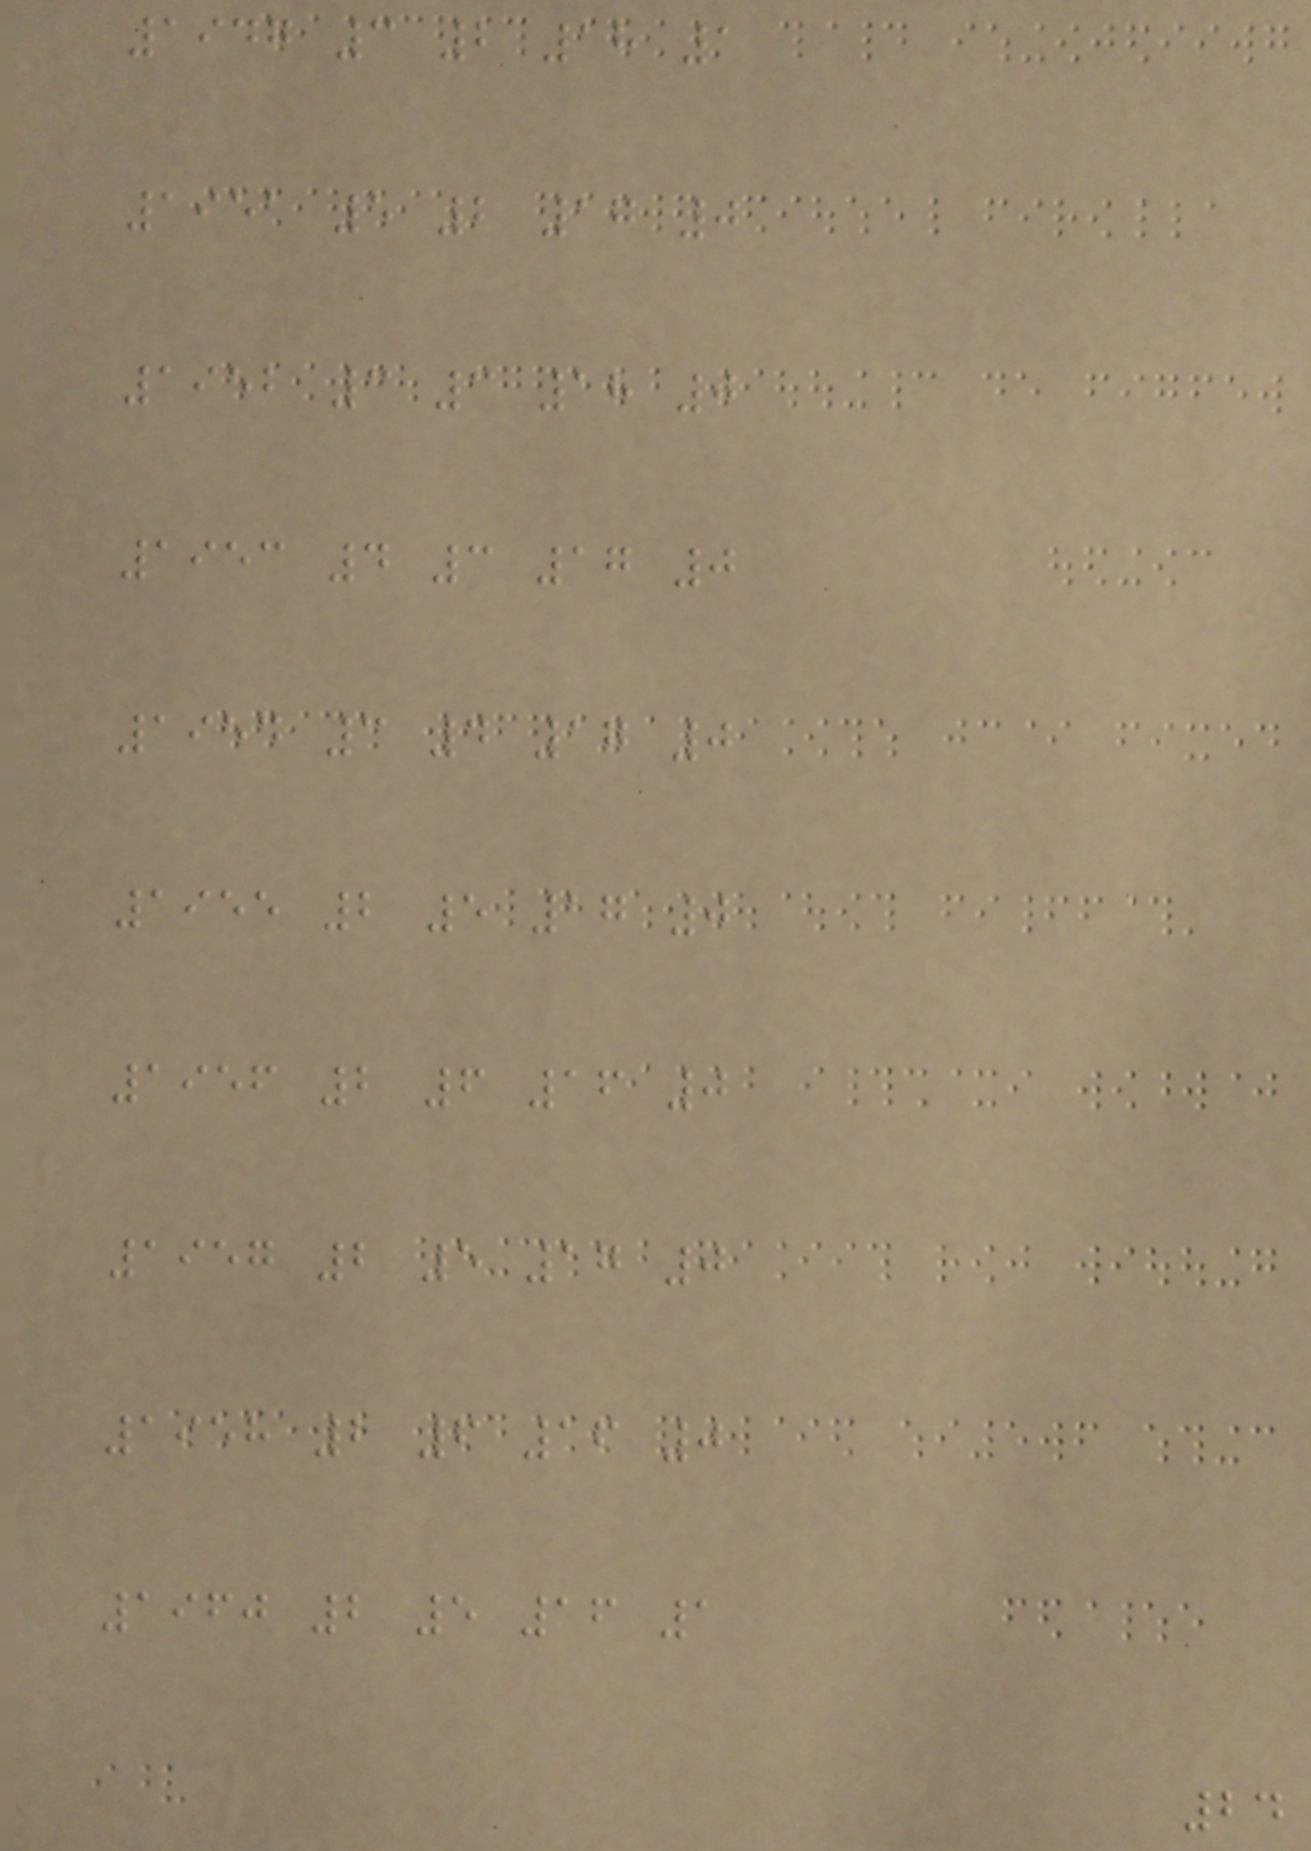1947 3 2 18 1
1951 5 2 17 0
1952 3 3 18 0
1953 4 3 17 0
1954 3 4 17 0
1955 2 5 17 0
1956 2 6 16 0
1957 2 5 17 0
1958 2 6 16 0
1960 2 5 16 1
24
